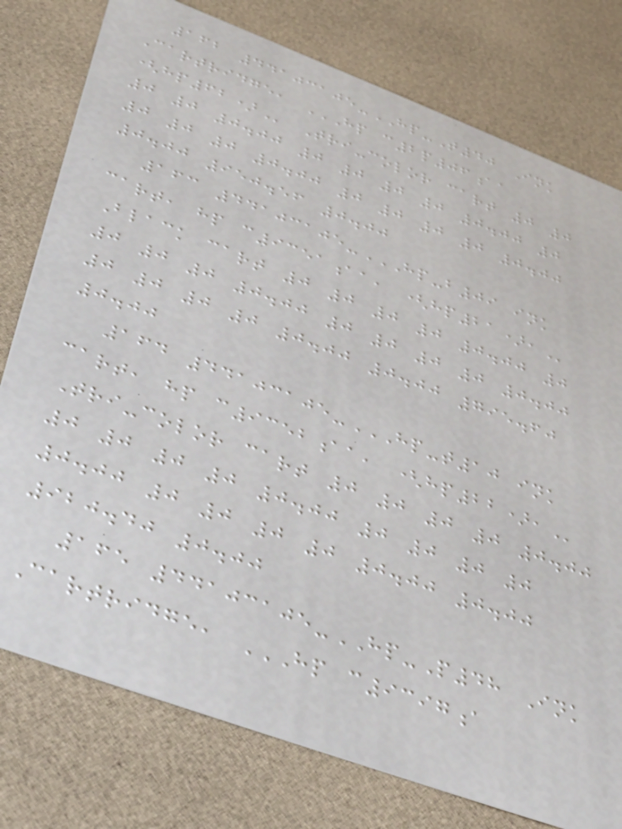162 44103105-HP-T40 Ink
Cartridge, HP C2P06AA
(HP62) Tri-color cart 0 0
0 0 0.00 0 0 0 0 0.00 0
0 0 0 0.00 0 0 0 0 0.00
0.00 950.56 0.00
163 44103105-HP-B09 INK
CART, HP C9351AA, (HP21),
Black cart 0 0 0 0 0.00 0
0 0 0 0.00 0 0 0 0 0.00
0 0 0 0 0.00 0.00 795.60
0.00
164 44103105-HP-T10 INK
CART, HP C9352AA, (HP22),
Tri-color cart 0 0 0 0 0.00
0 0 0 0 0.00 0 0 0 0
0.00 0 0 0 0 0.00 0.00
920.40 0.00
165 44103105-HP-P48 Ink
Cartridge, HP C9397A
